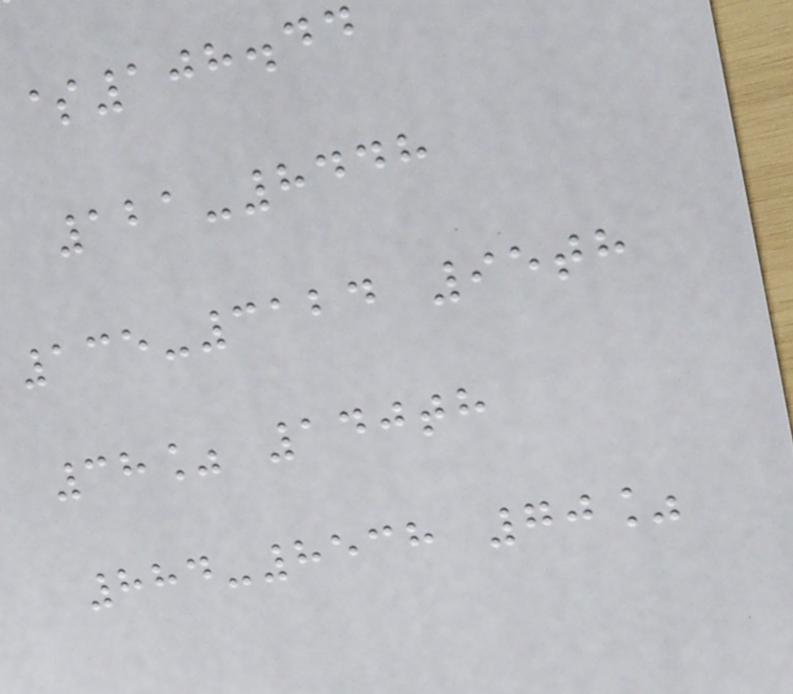$108.44
121-8448
135-3124 95th
38% 140th
884-8538 70%
